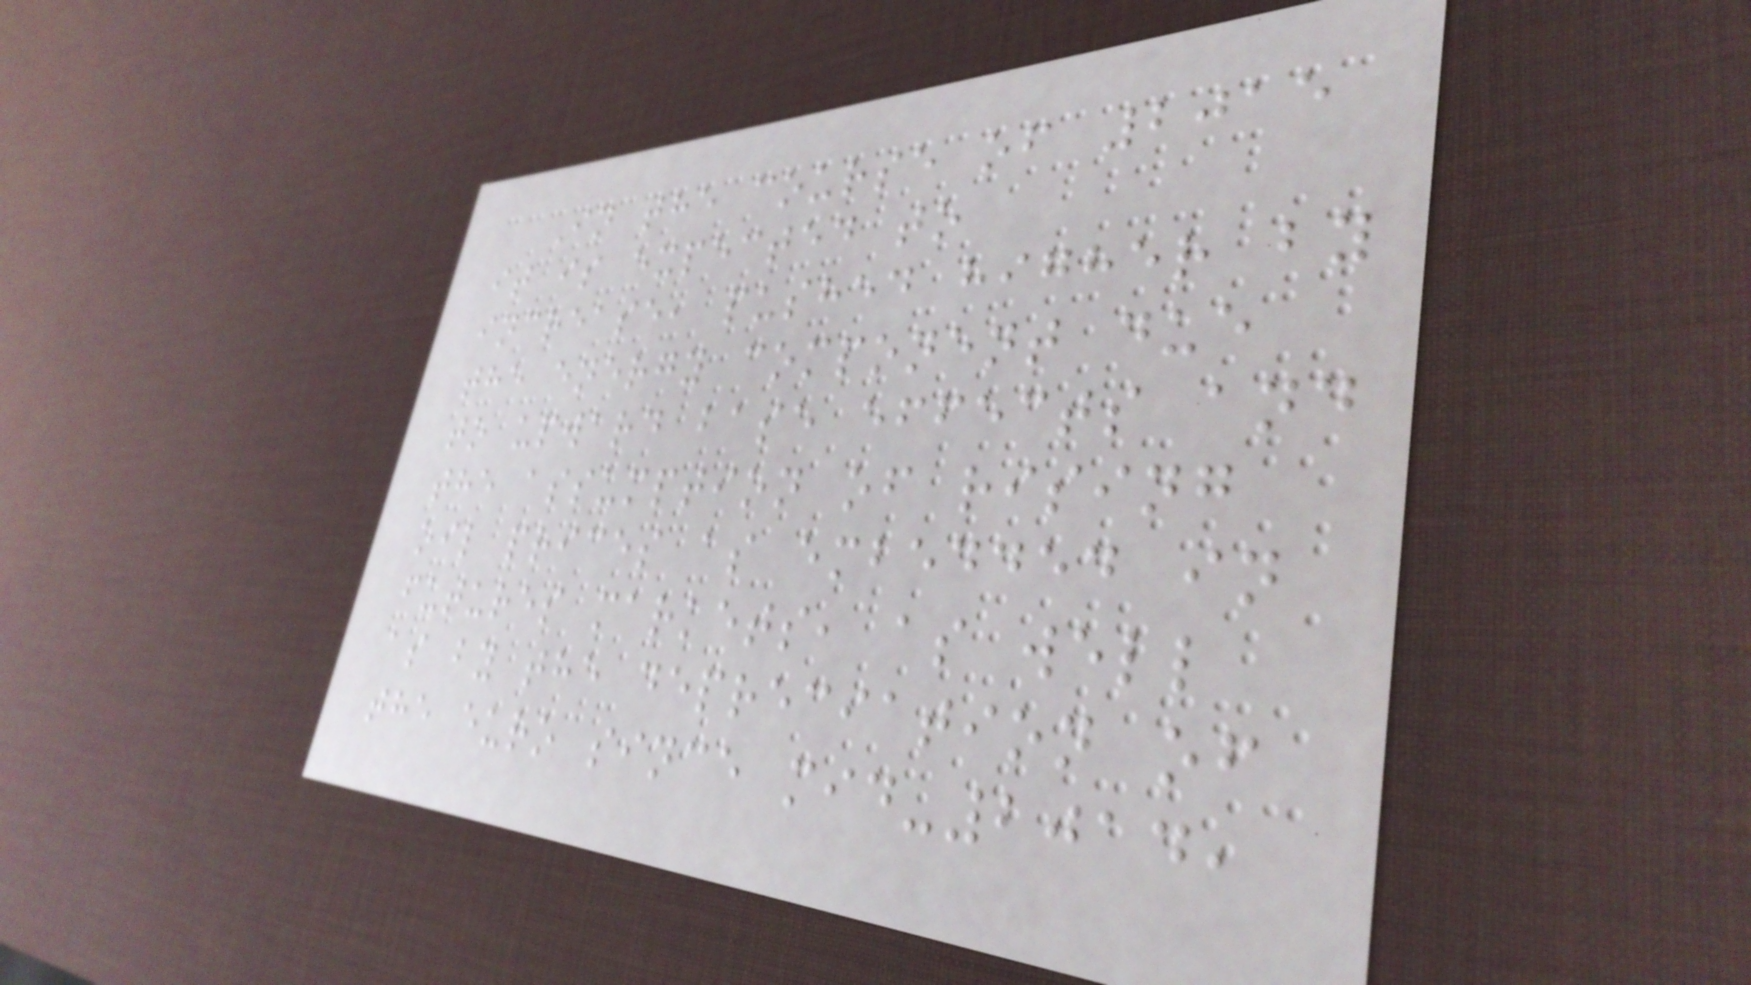In the course of 2015
it is expected to
increase, pushed higher by
the energy component due
to upward base effects and
the assumption of rising
oil prices as embedded in
futures markets, as well
as by the depreciation of
the euro since mid-2014,
